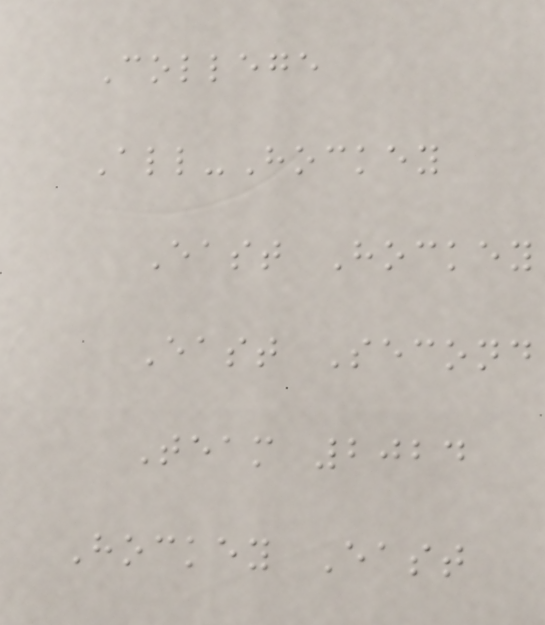College
All-Hockey
East Hockey
East Second
Team 2024
Hockey East
